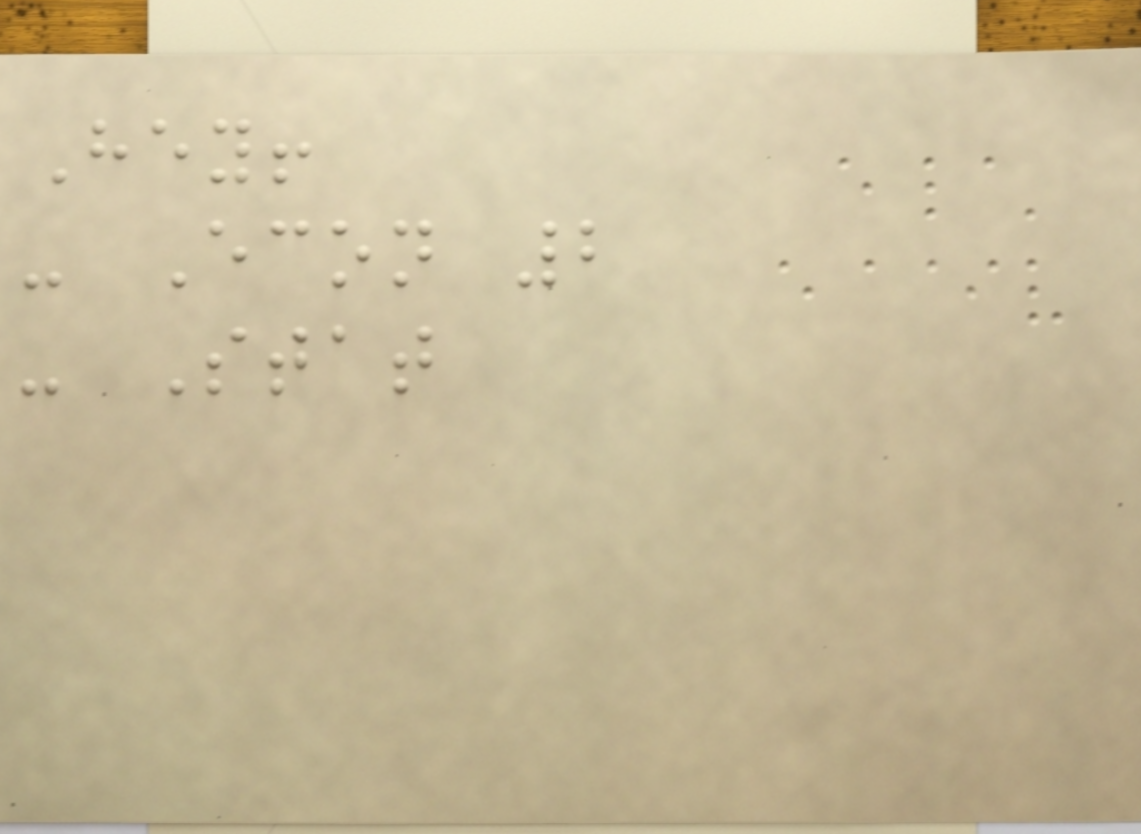Hey!
- Econ 2
- Stat
